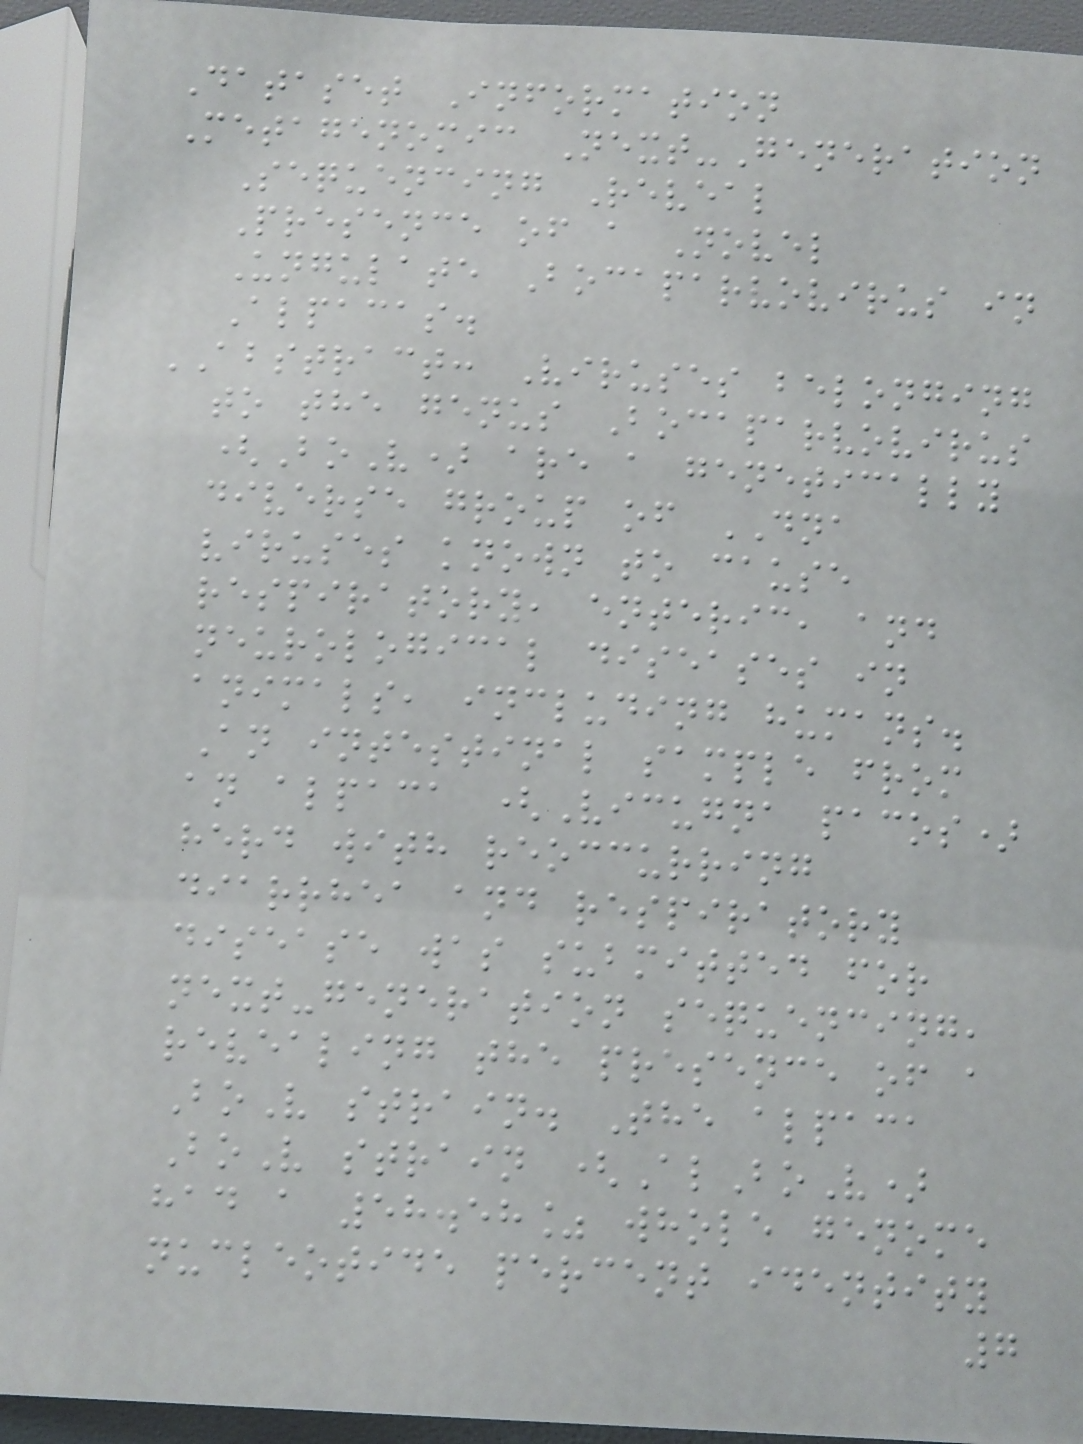Dataset Information
Metagenomic Next-Generation
Sequencing Reveal
Presence of a Novel
Ungulate Bocaparvovirus in
Alpacas.
ABSTRACT: Viruses belonging
to the genus Bocaparvovirus
(BoV) are a genetically
diverse group of DNA
viruses known to cause
respiratory, enteric, and
neurological diseases in
animals, including humans.
An intestinal sample from
an alpaca (Vicugna pacos)
herd with reoccurring
diarrhea and respiratory
disease was submitted for
next-generation sequencing,
revealing the presence of a
BoV strain. The alpaca
BoV strain (AlBoV)
had a 58.58% whole genome
nucleotide percent identity
7
